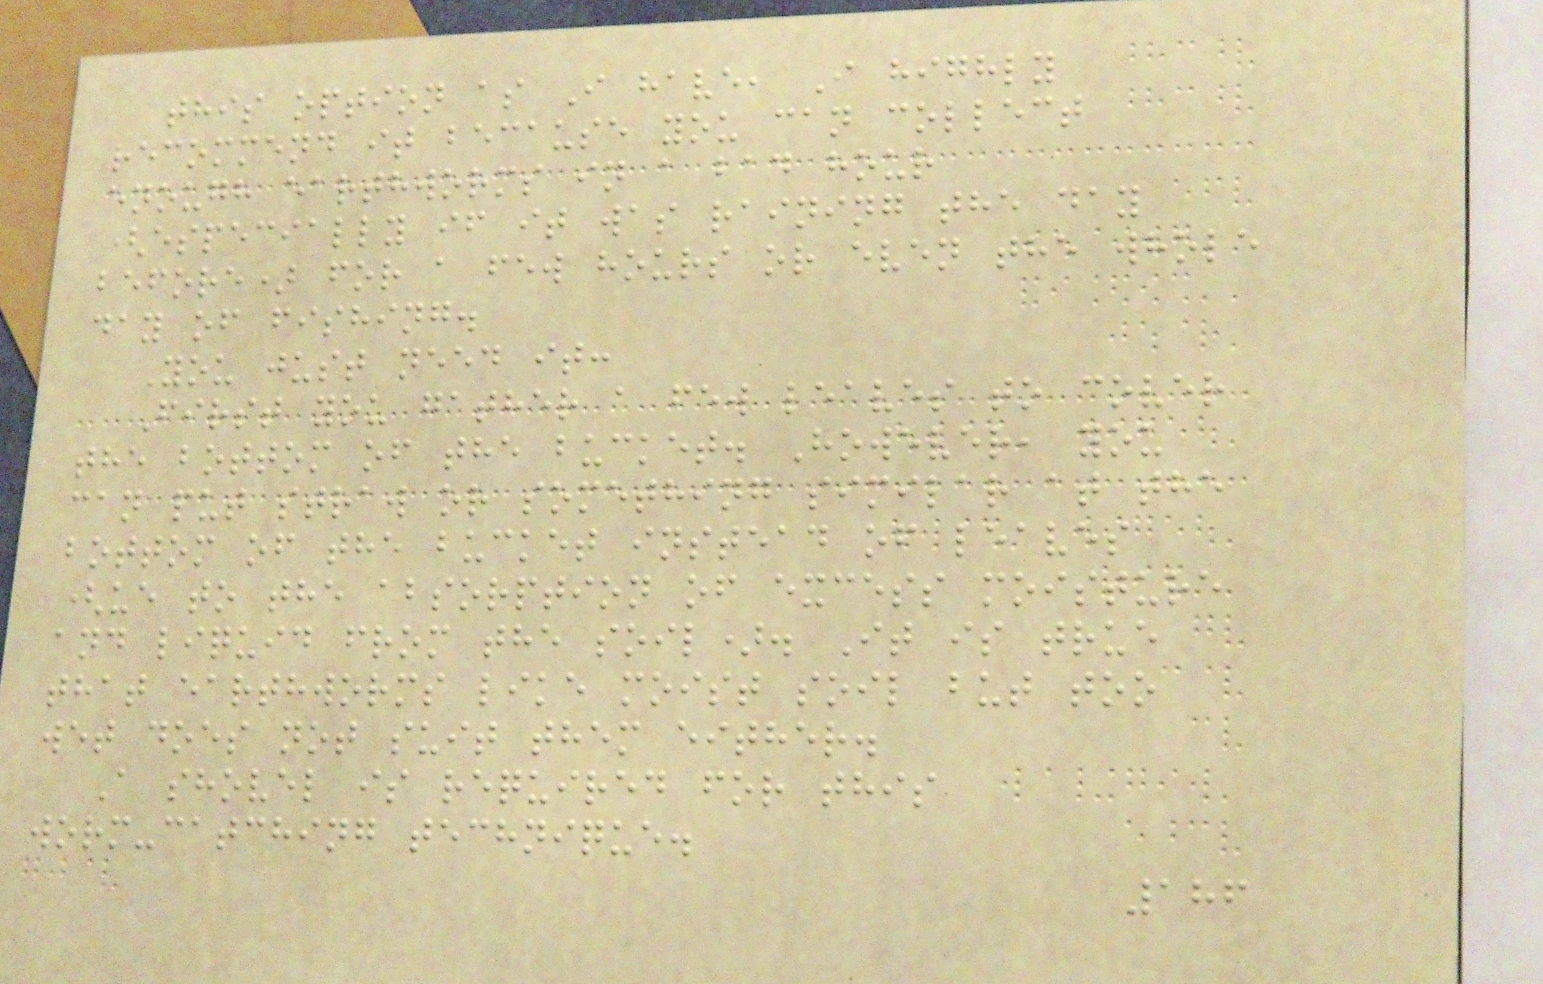this option as I have, I highly
recommend it because you can collect
enough earthworms in a bad hour
(especially if it was raining the day
before) for a few hours or even the whole
day of fishing.
You just need it:
First you gather a few leaves to cover
the bottom of the bucket. However, you
can put straw or something similar at the
bottom of the bucket instead of leaves
(ue to the absorption of excess moisture
and liquid from the soil). It is true
that earthworms like moist soil but too
wet does not suit them either.
A shovel is required for this
worm-catching technique.
186
